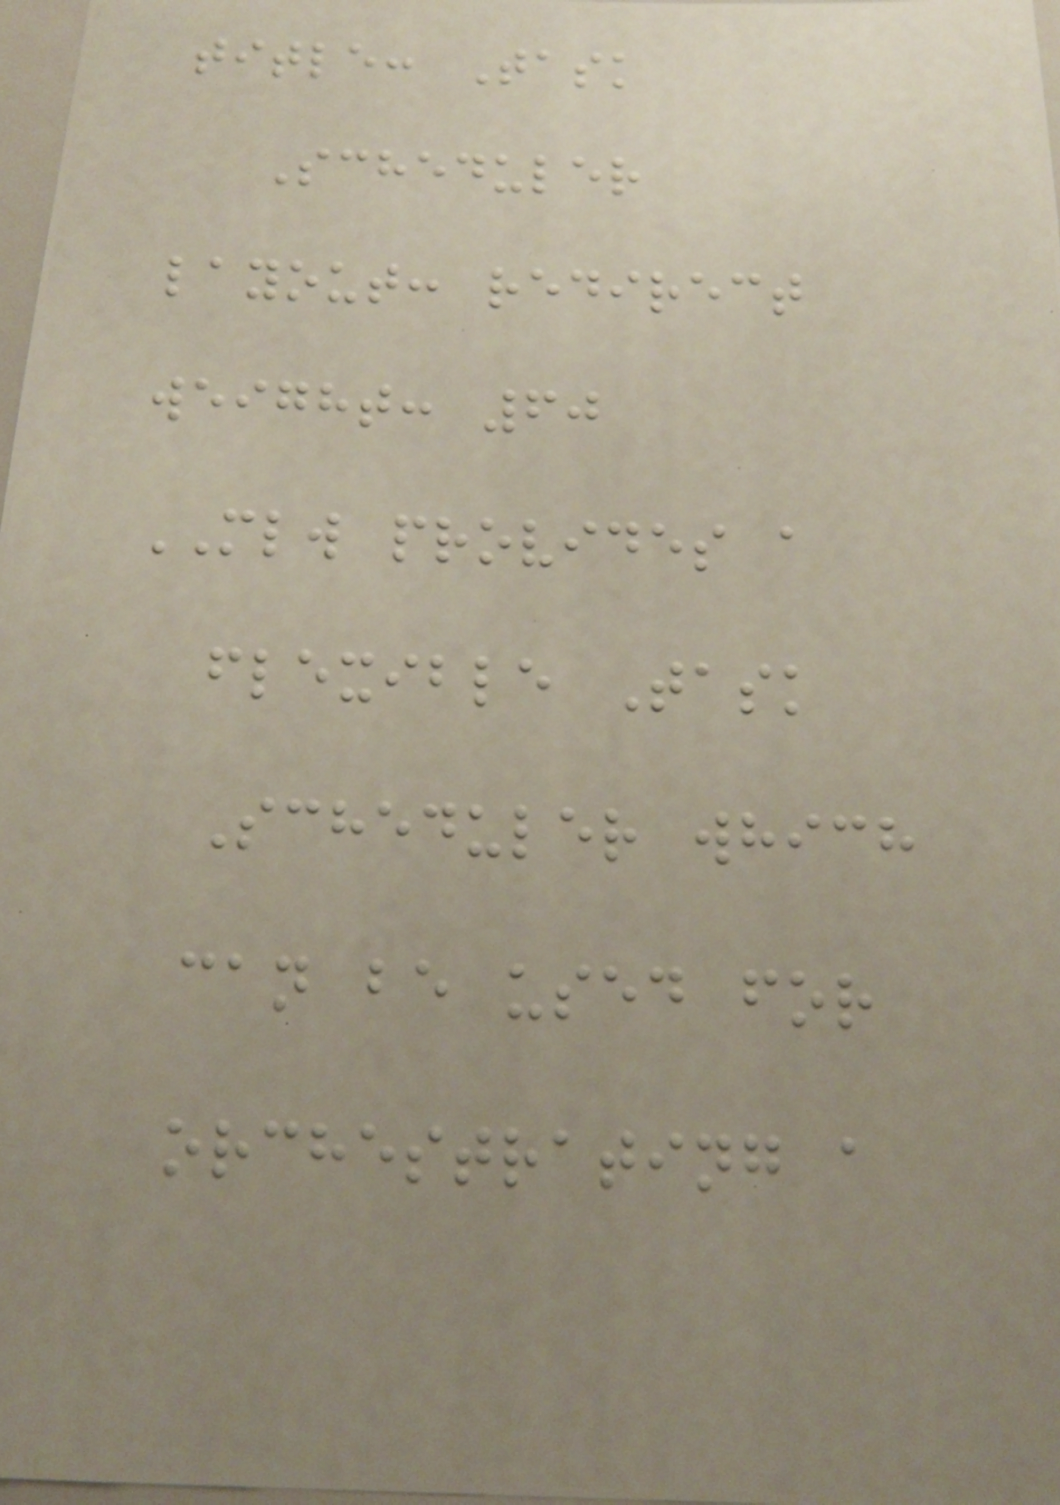title: Task
Scheduler
layout: redirect
weight: 60
MLW provides a
flexible Task
Scheduler which
can be used for
orchestrating a
